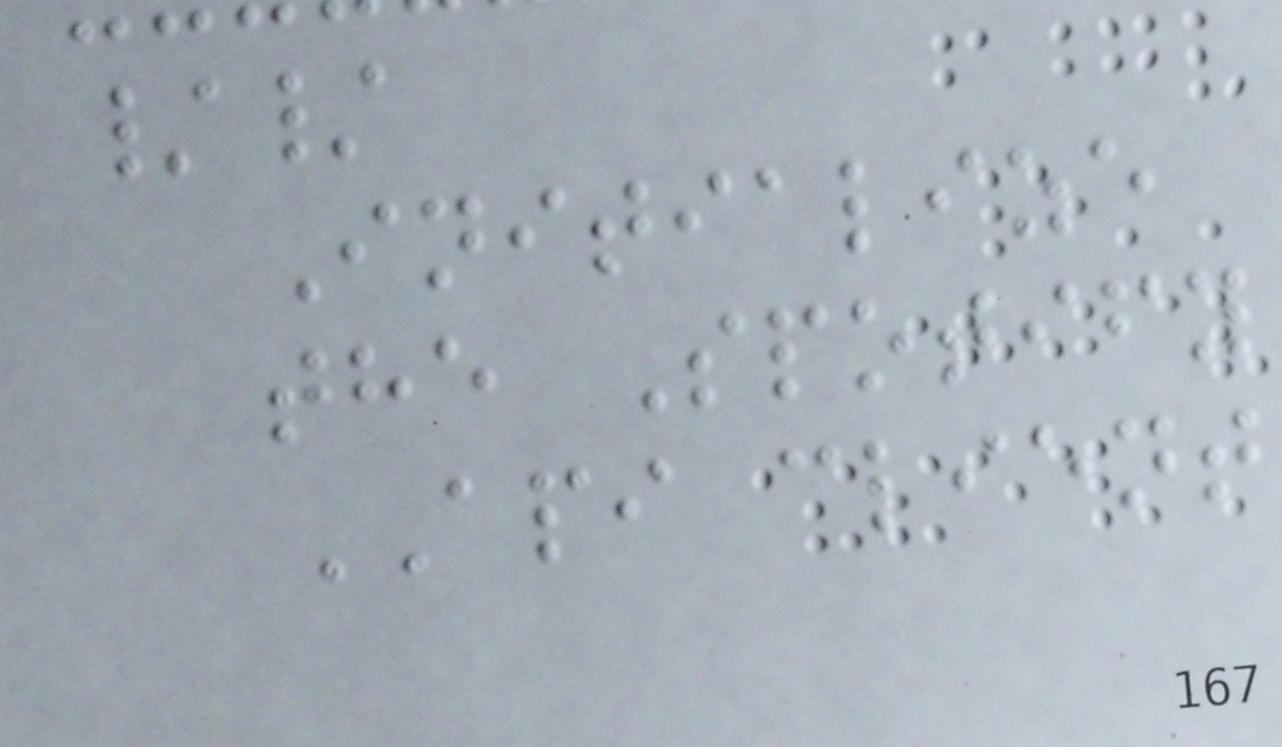//
Initialize
the Spotify
API client
